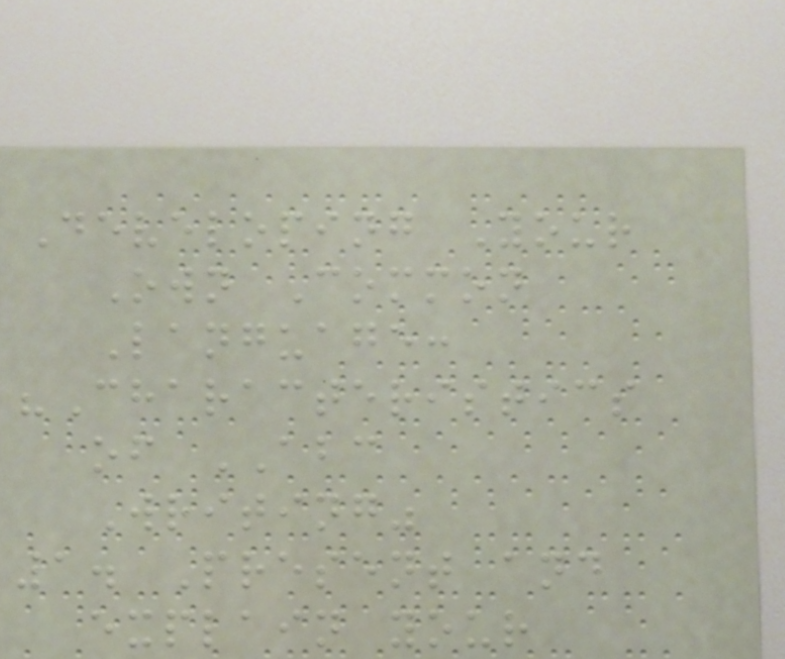Developing Your
Own Common
Language:
"Characteristics
of ABC
Writing"
1. Present and
explain your
